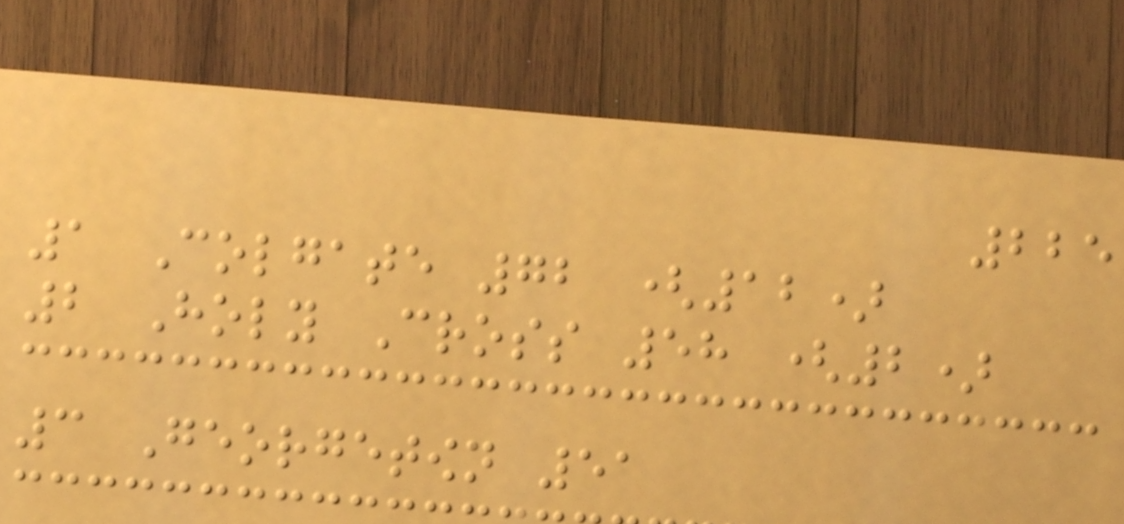225
1 Colgate 72 (12)
2 Holy Cross 58 (2)
3 Georgetown 51
